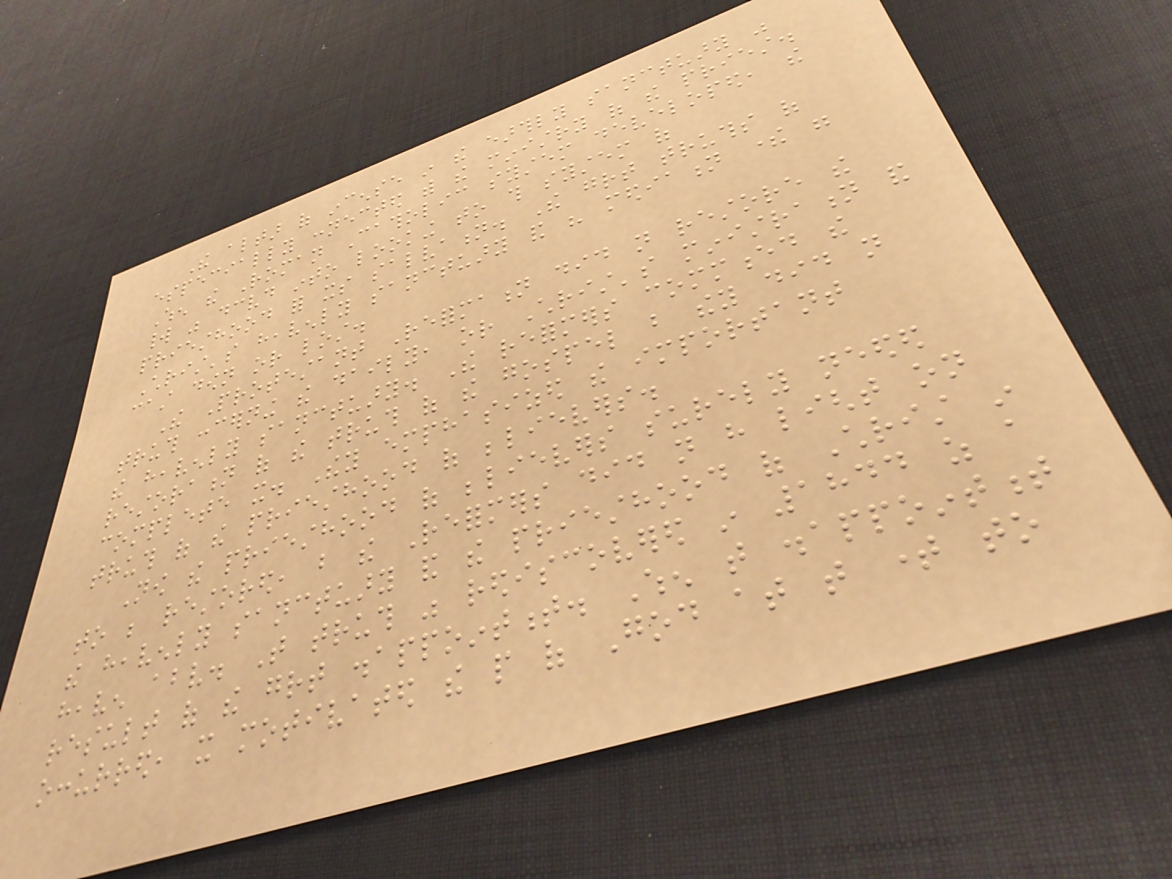The altar of incense in the earthly sanctuary was
especially connected with the ministry of the priest.
When the Roman Catholic system developed, the
world was deceived into looking to this system of
priesthood for its salvation. The great truths of
Christ's heavenly sanctuary and his mediation there were
cast down or lost.
The Protestant Reformation did not restore the
truth concerning the daily, or Christ's ministration and
the heavenly sanctuary. The reformers commenced the
restoration of the truth of the gospel but they did not
complete it. They emphasized the important
truth of the priesthood of believers.
Now the priesthood of believers surely needed
to be restored, but the Reformers did not have light on
the heavenly sanctuary and the priesthood of Christ in
heaven above. That truth was rediscovered in 1844 as a
result of the great disappointment. When that disappointment
occurred, it motivated the people of God at that time to
